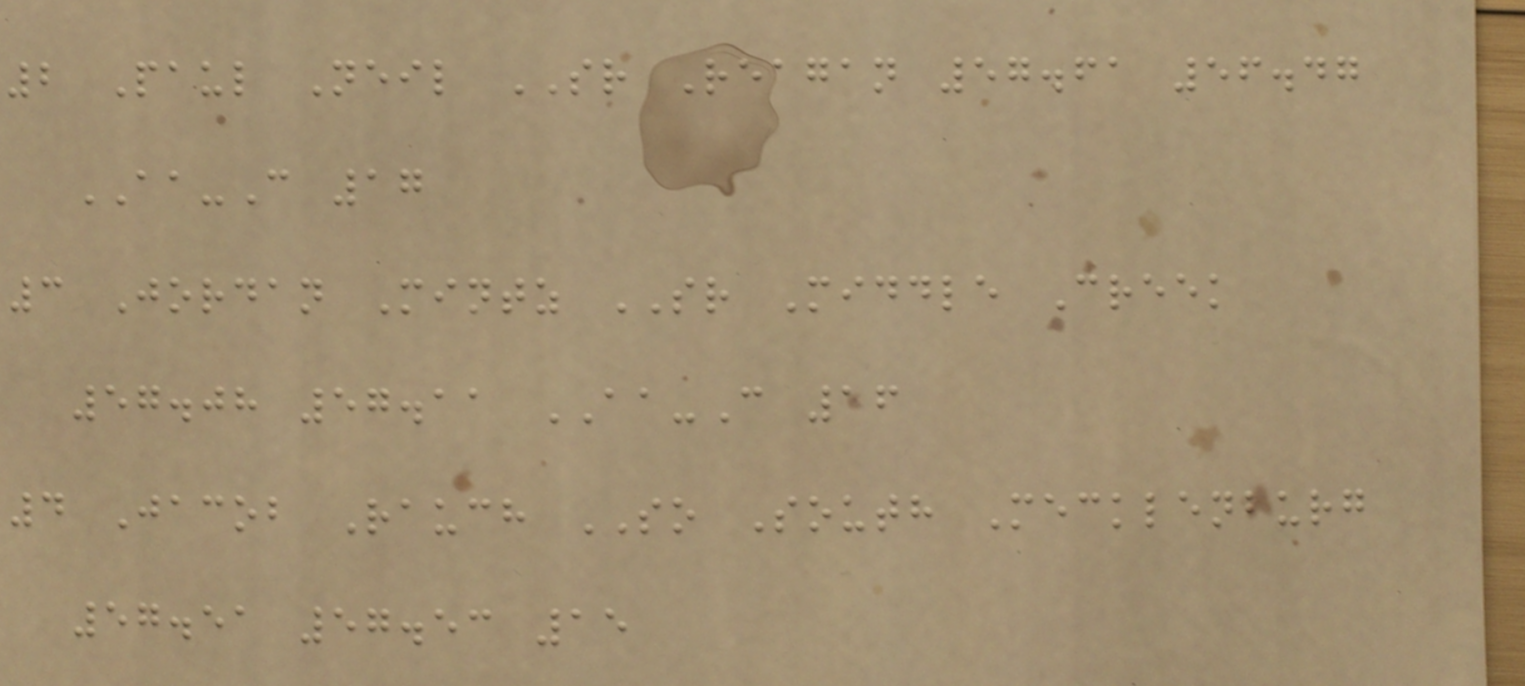2 Paul Neil SR Reagan 57.61 56.47
AA-C 17
3 Jordan Mintz SR Middle Creek
57.08 57.11 AA-C 16
4 Jacob Rauch SO South Mecklenburg
57.51 57.53 15
